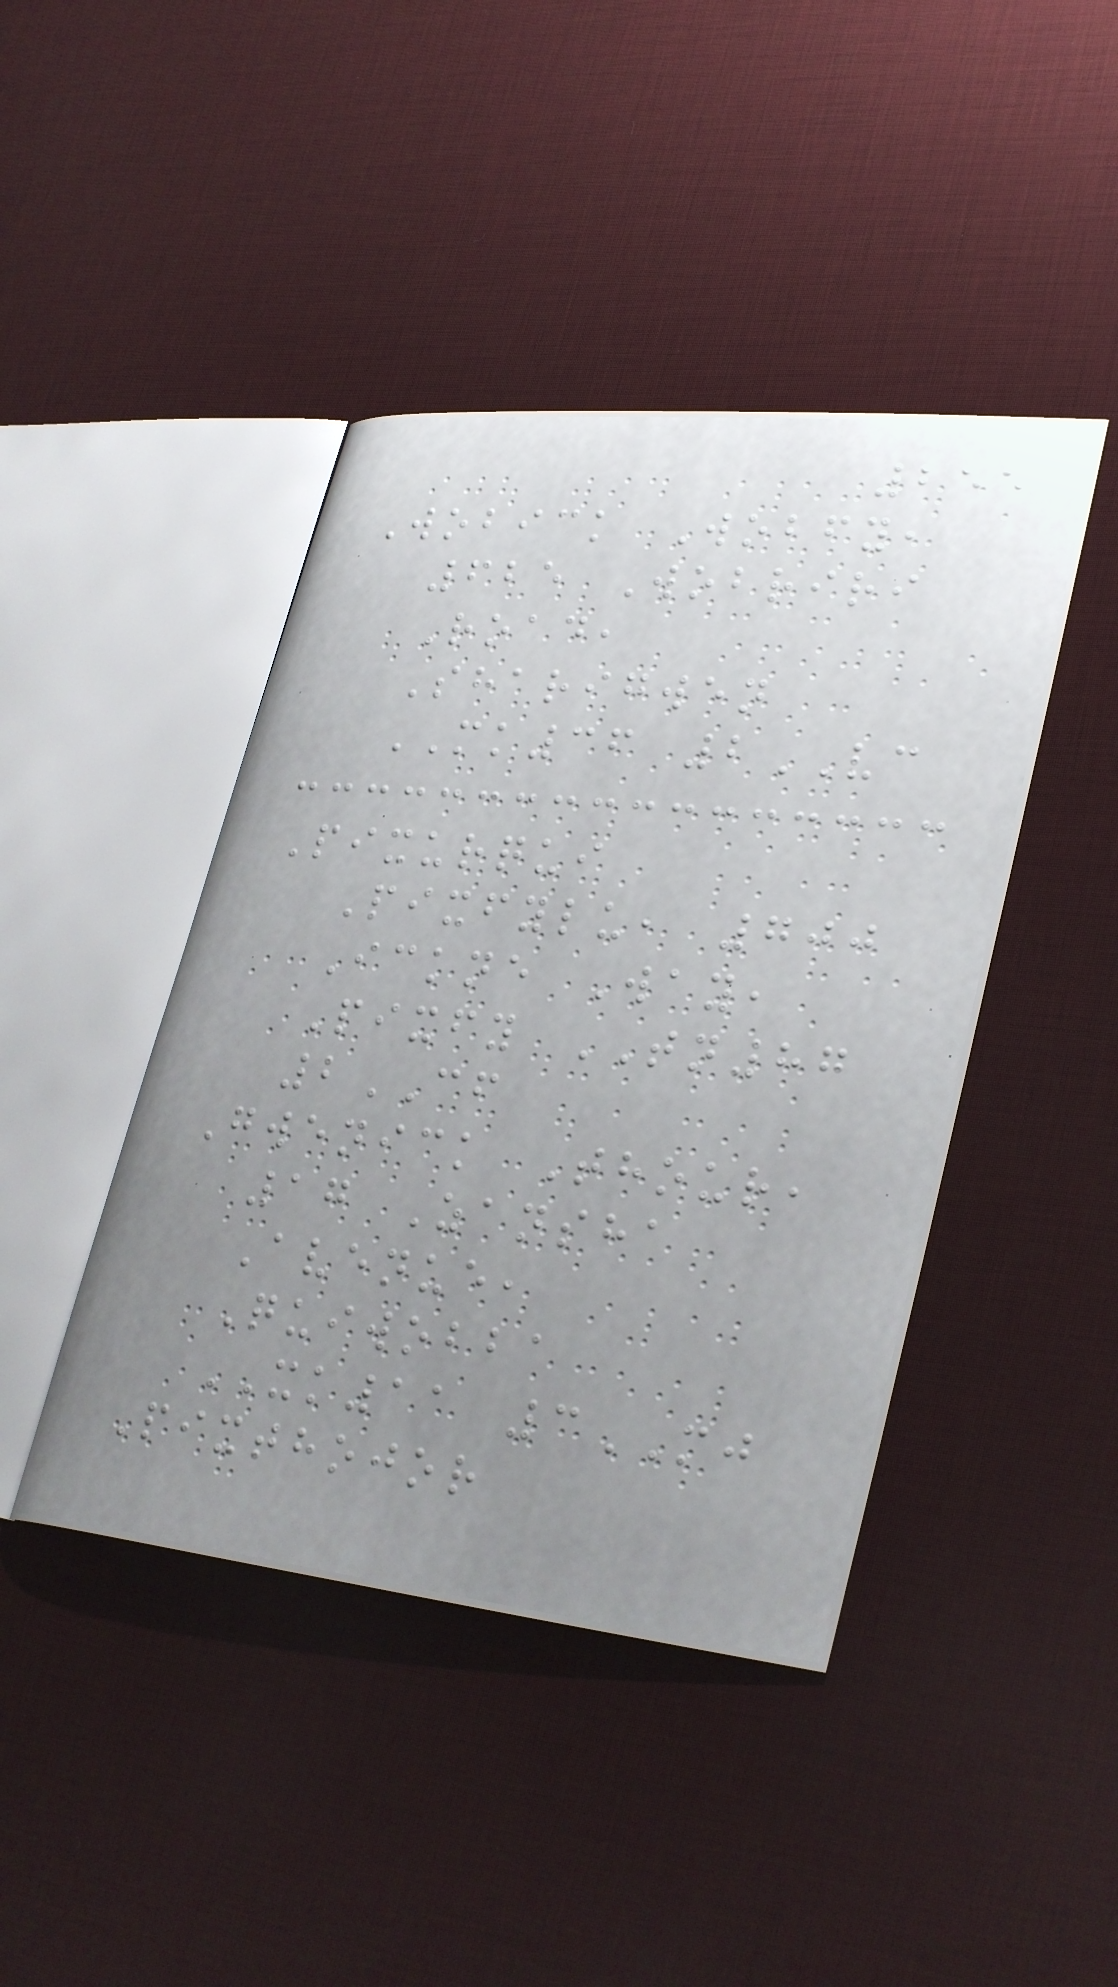255
Wobick Wobfy,
625 Wobriri
Road,
Sharigwen
MK36 2VC
Pixurqui
Pixfylu, 700
Ickne Way,
Pixfy TN87
2CF
Gwenick Thour,
17 Zansha
Avenue,
Quiwobba
XK11 3MJ
Pixthojor
